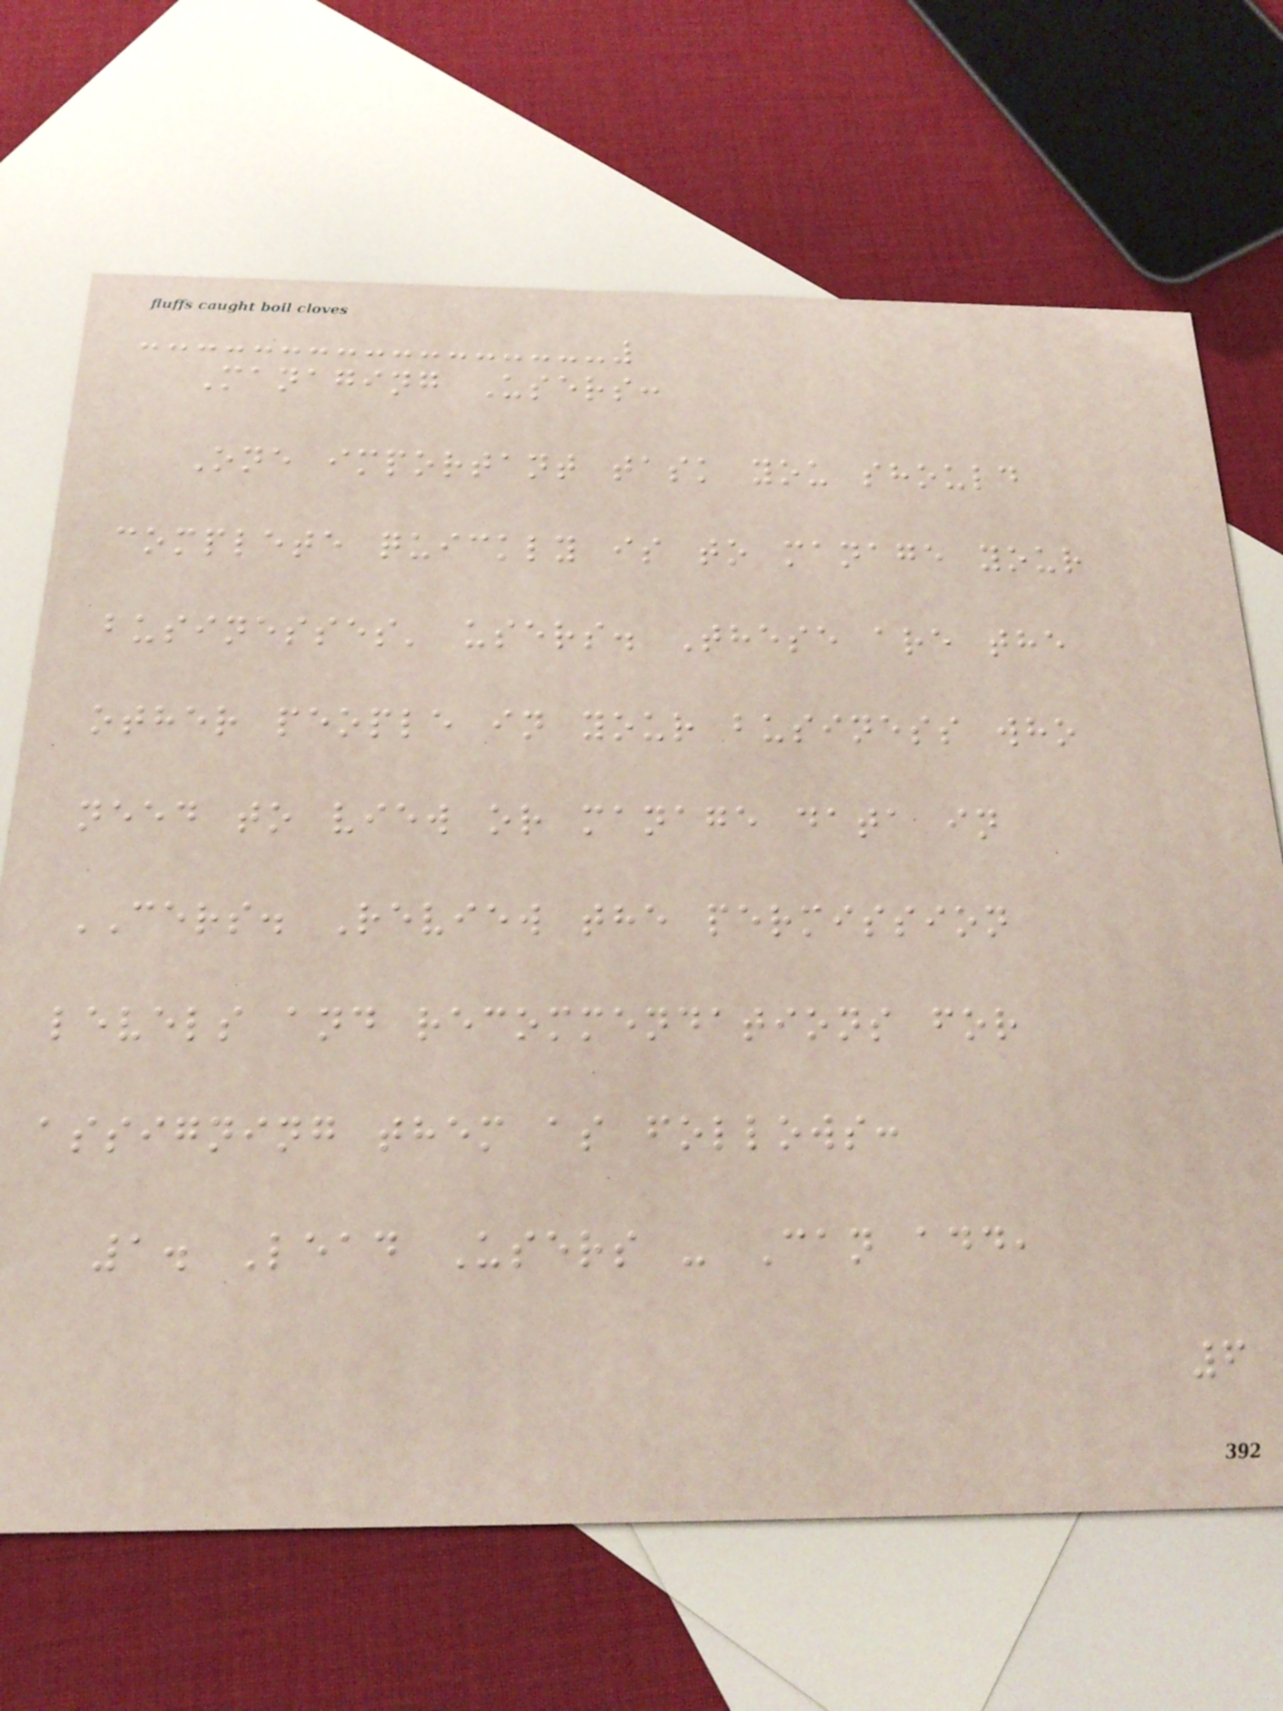Managing Users:
One important task you should
complete quickly is to manage your
businesses' users. These are the
other people in your business who
need to view or manage data in
CERS. Review the permission
levels and recommendations for
assigning them as follows:
1. Lead Users - Can add,
6
